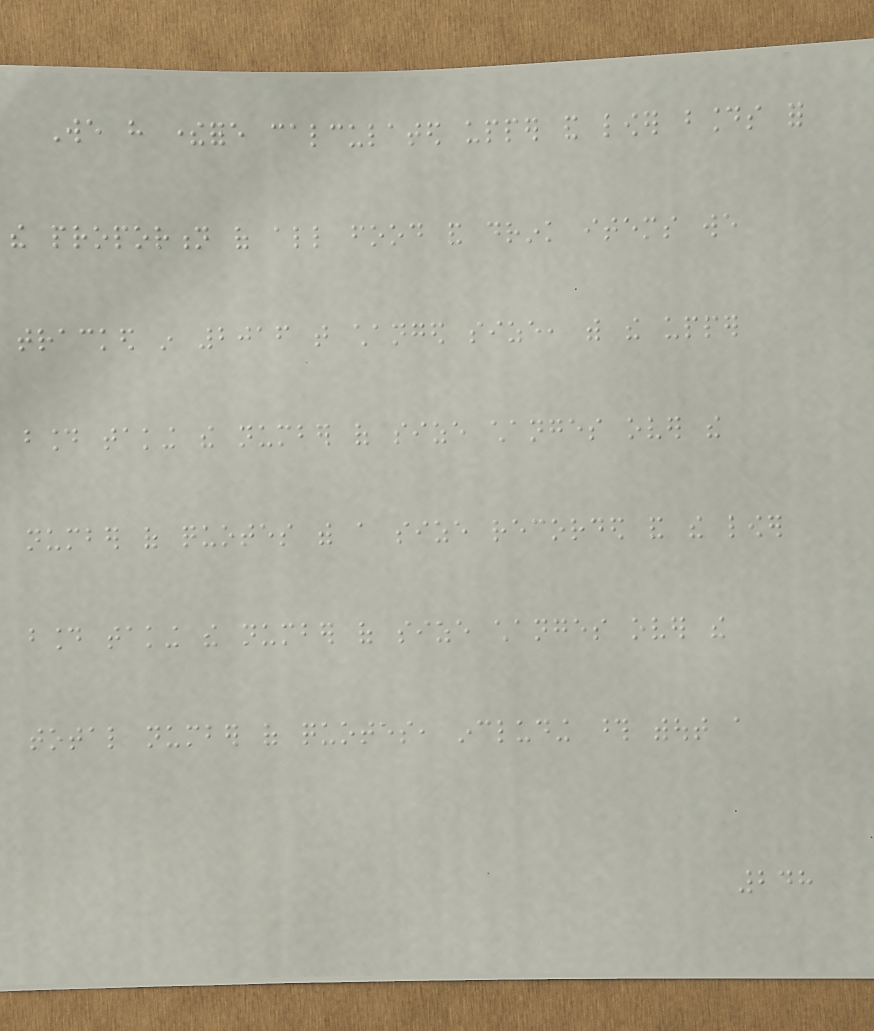We have therefore calculated upper and lower bounds for
the proportion of all food and drink items we
tracked in 2016 that changed size, with the upper
bound taking the number of size changes over the
number of quotes with a size recorded and the lower
bound taking the number of size changes over the
total number of quotes, including those without a
248
